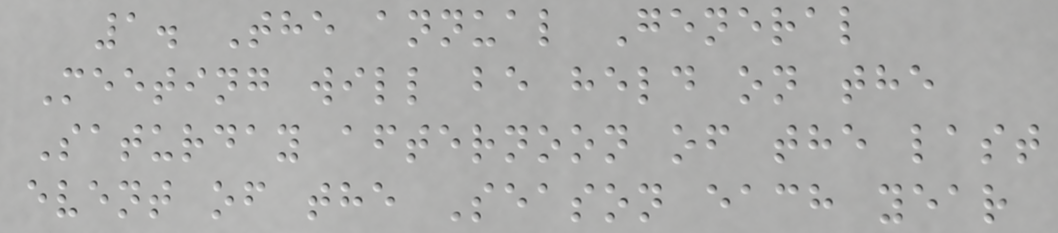1. The annual General
Meeting will be held on the
Saturday afternoon of the last
event of the Season each year
